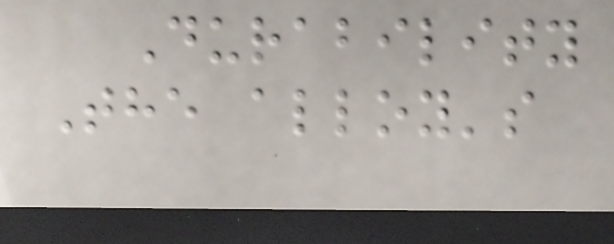Durability
The alloy's
